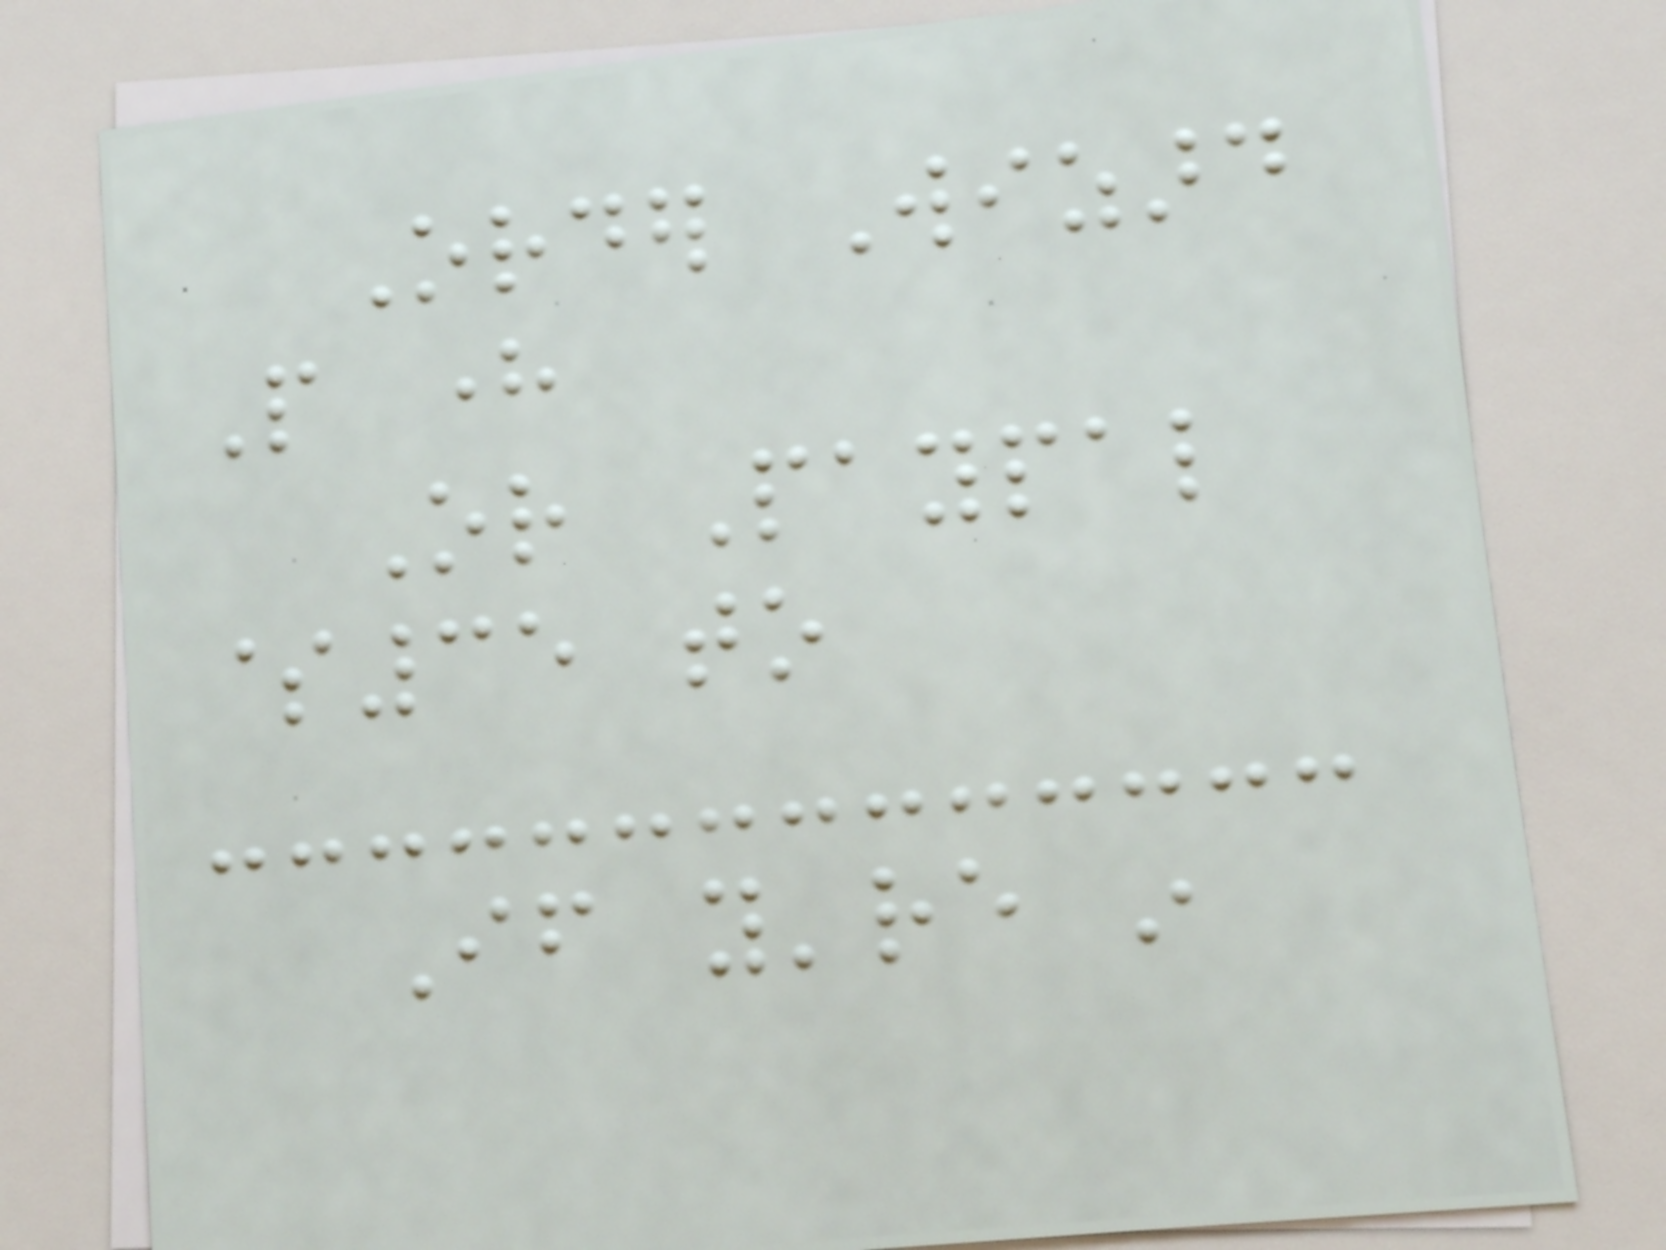Order Wizard
People here
Or Paypal
$35 to
If you're in
